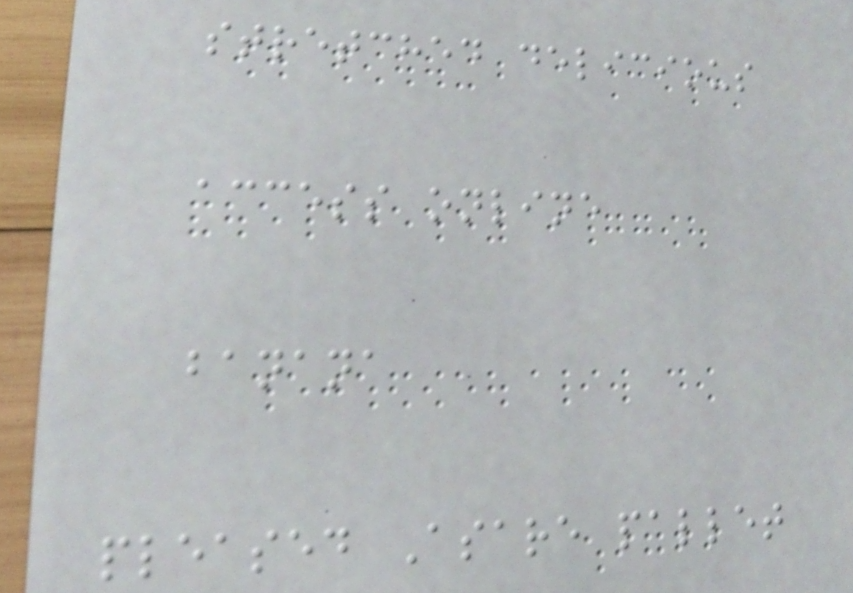stretched delicious
access online
banana
pleased Asare pallet
